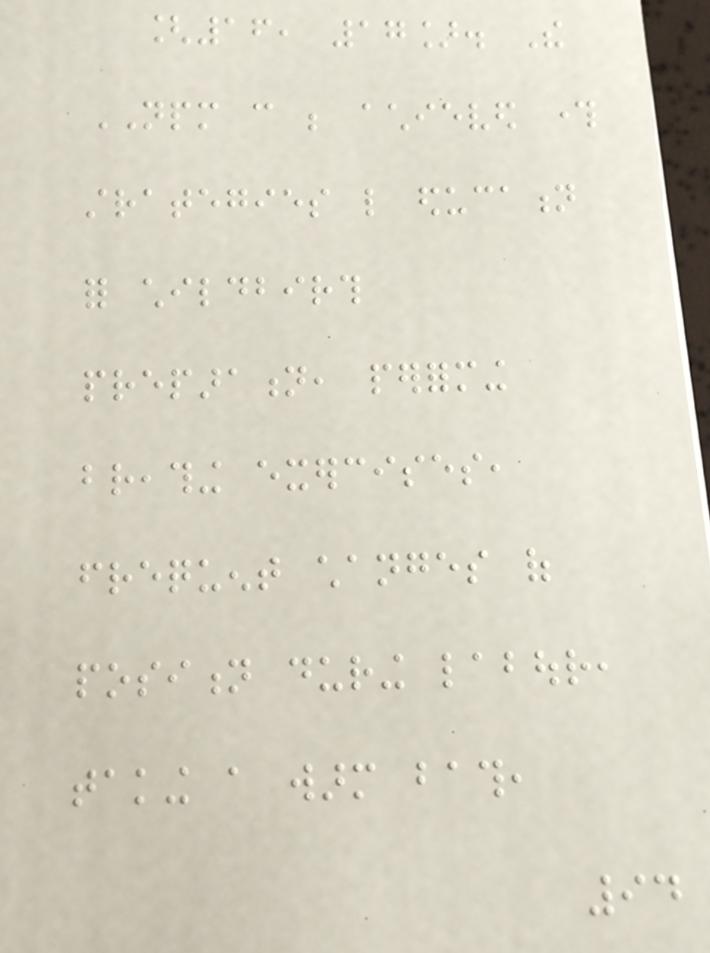[16, 17]. The
NPM can be achieved through
strategies like education
for childbirth
preparation, performing
breathing exercises,
frequent changes of
position during labour,
taking a warm bath,
94
